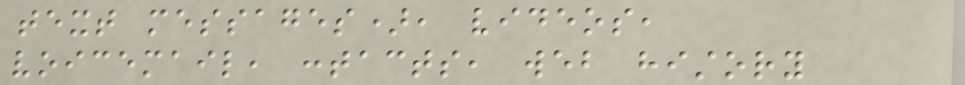text messages), videos,
voicemail, contacts, web history
